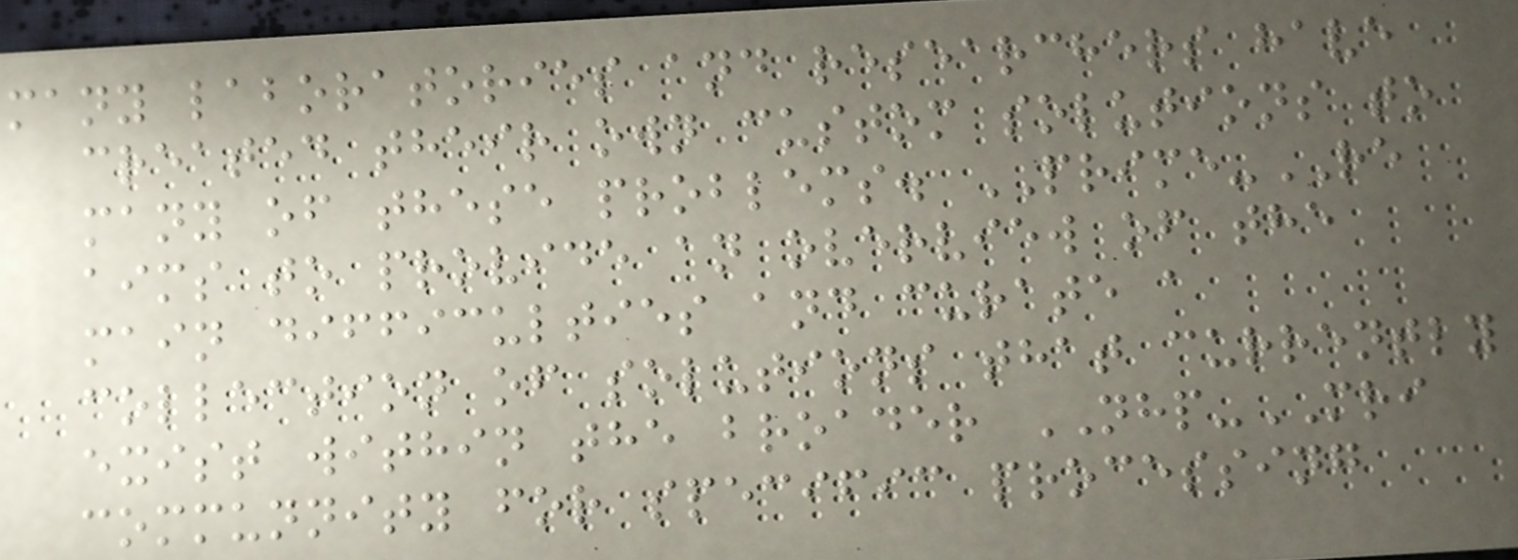many laboratories and researchers have
created their own custom solutions to
many of these problems. PRIME-RE
aims to provide an overview of the
main difficulties and curate a
collection of solutions that currently
exist within the broader NHP-MRI
communnity for specific processing
